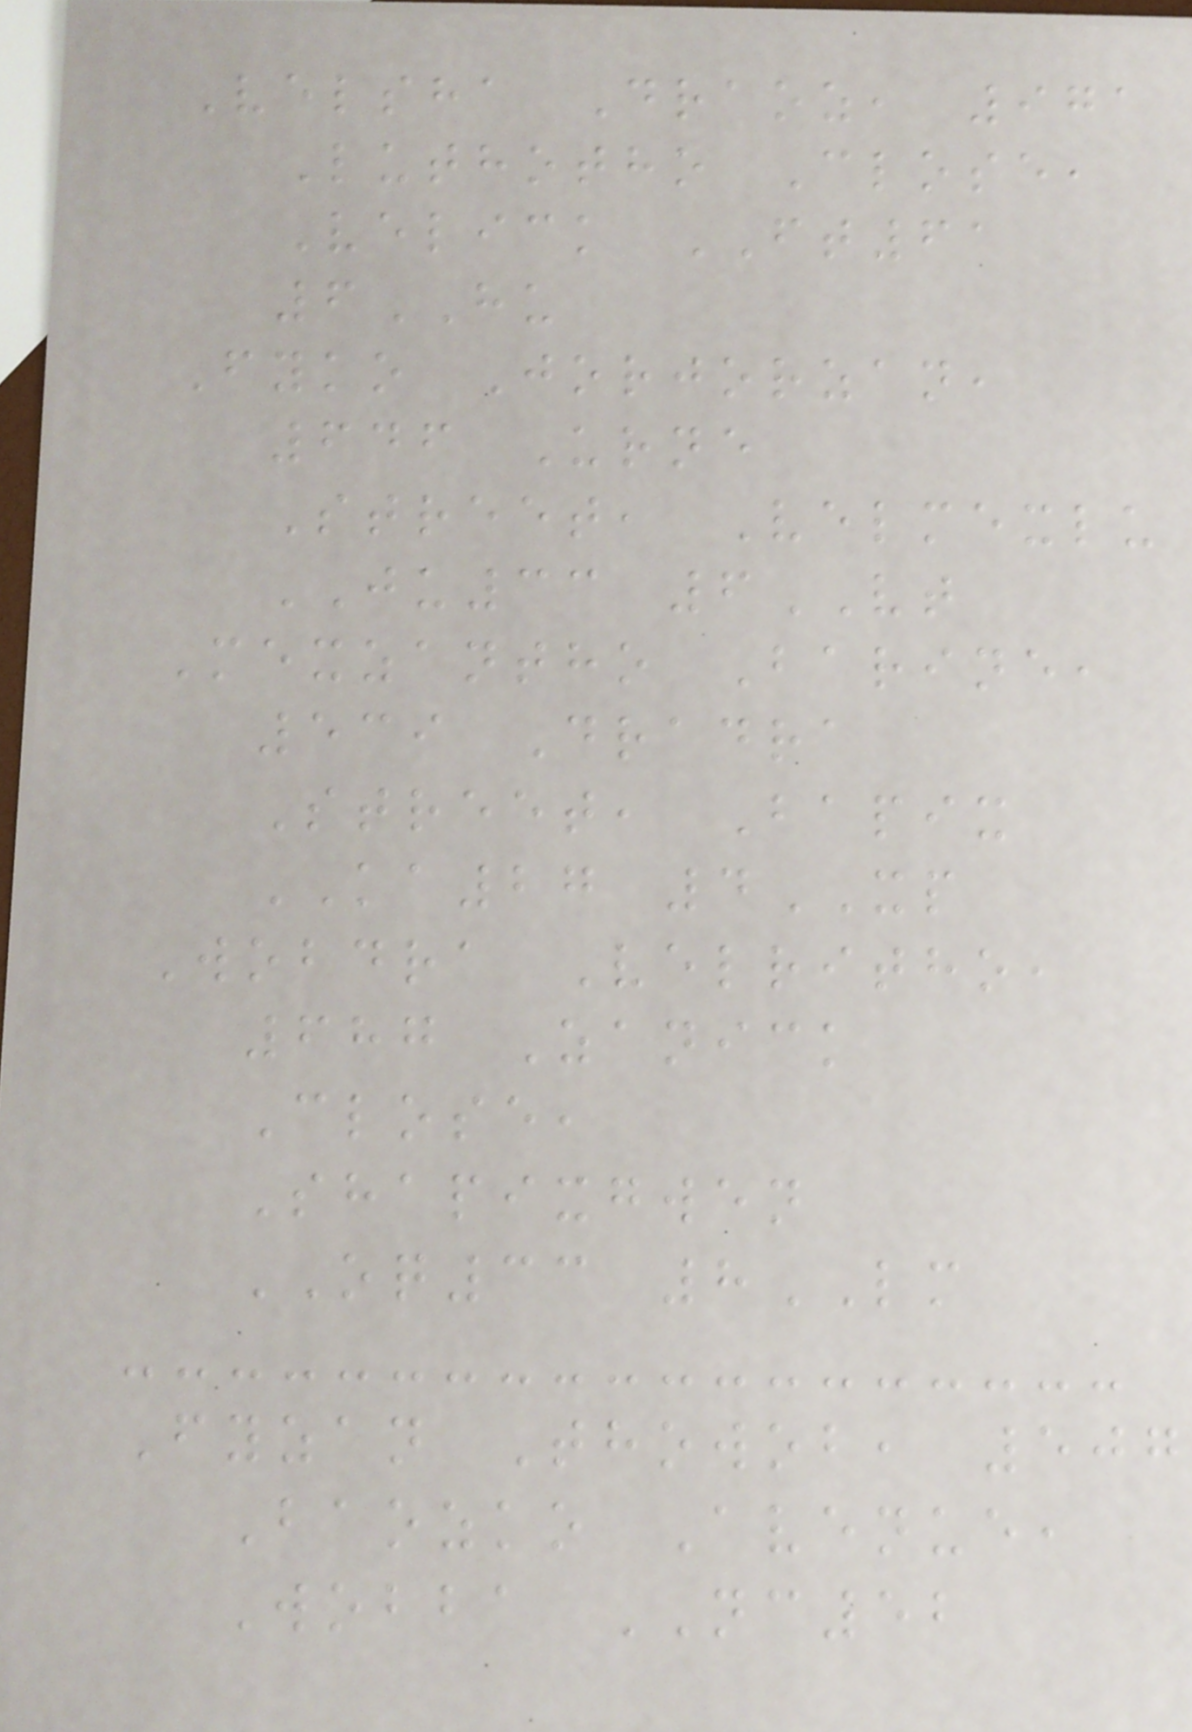Velsha Draoz, 971
Luthotho Close,
Velick FT61
6HU
Fyko Jorjorzan,
646 Urne
Street, Velmexlu
JU33 6VT
Mexzantho Barine,
539 Dradra
Street, Bapix
KA27 4XP
Wobdra Velritho,
687 Zanick
Close,
Shapixgwen
OQ33 8LM
Fyzan Thowob, 507
Baozko Avenue,
Wobba NC52
